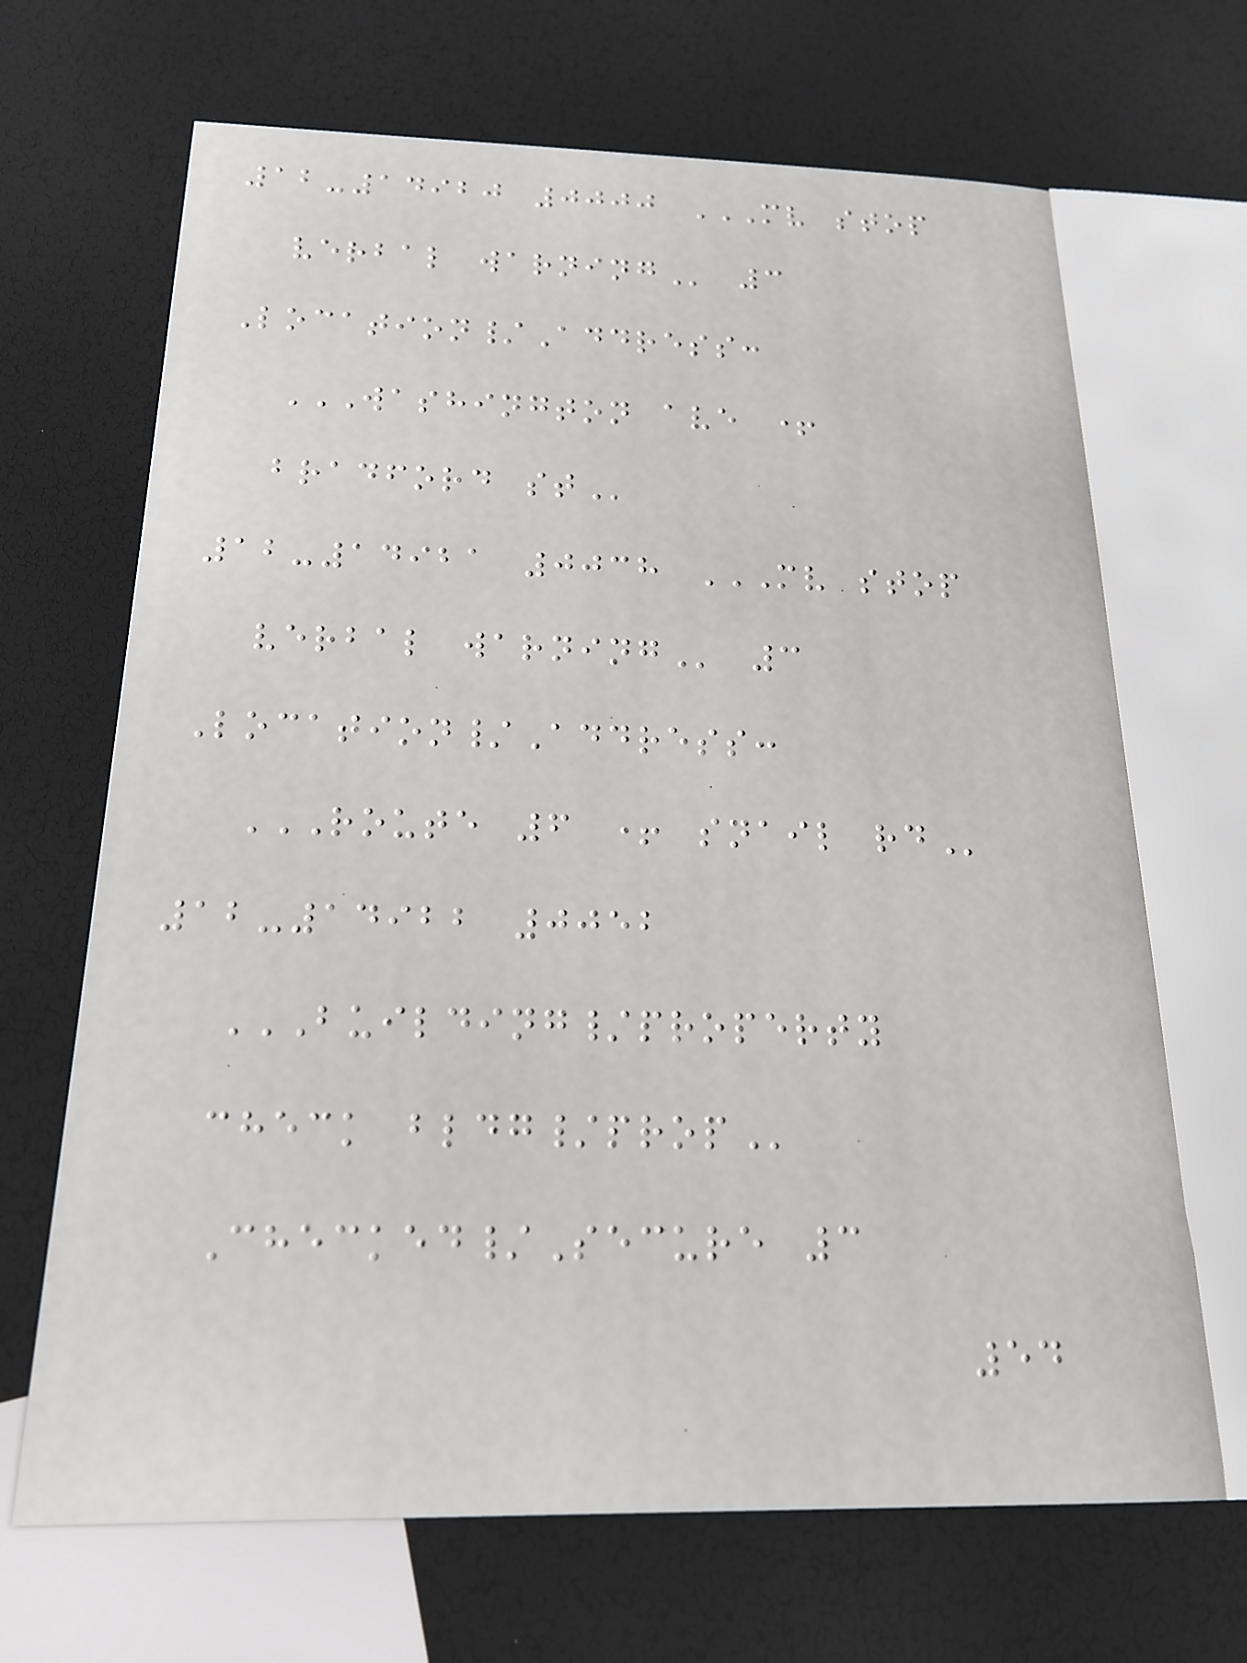12-14920 0000 MV STOP
VERBAL WARNING 3
Location/Address:
WASHINGTON AVE +
BRADFORD ST
12-14921 0038 MV STOP
VERBAL WARNING 3
Location/Address:
ROUTE 6 + SNAIL RD
12-14922 0052
BUILDING/PROPERTY
CHECK BLDG/PROP
Checked/Secure 3
54
